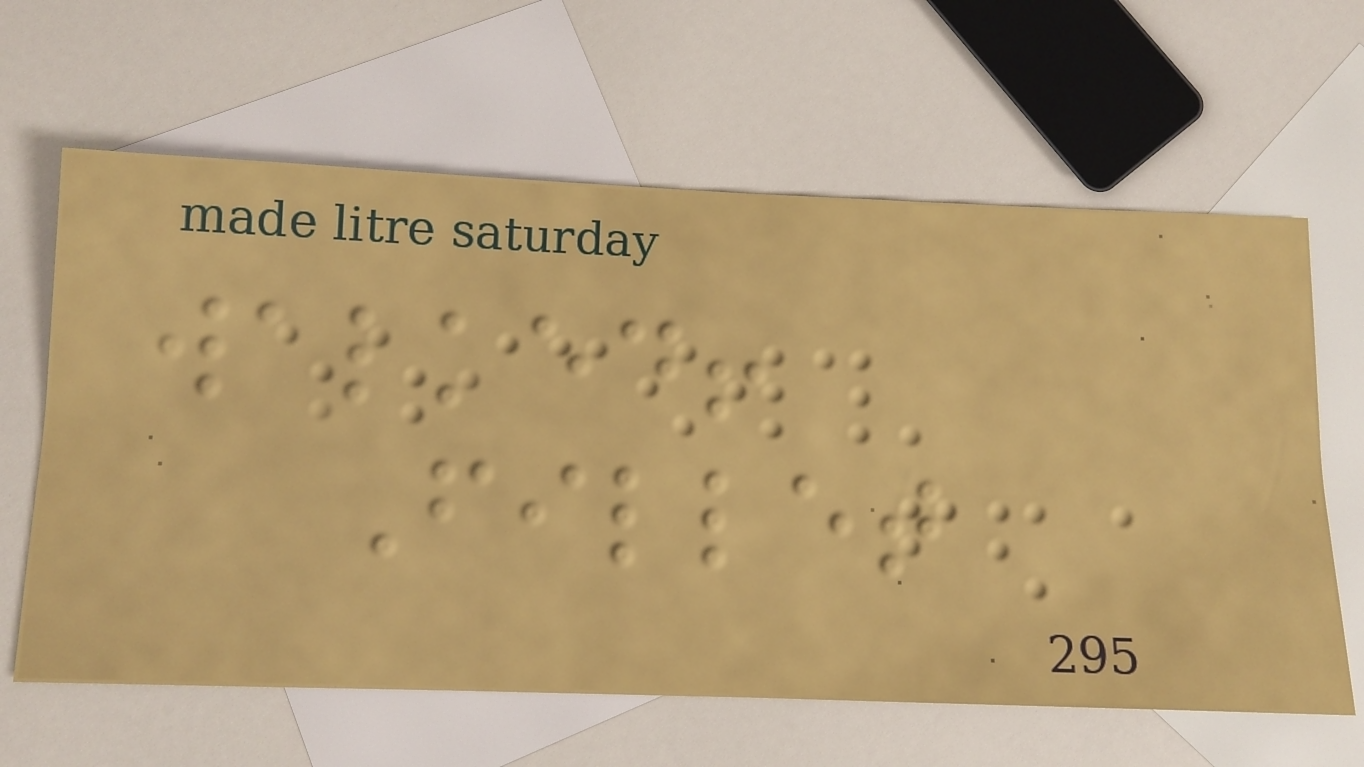walked!
Fillet
